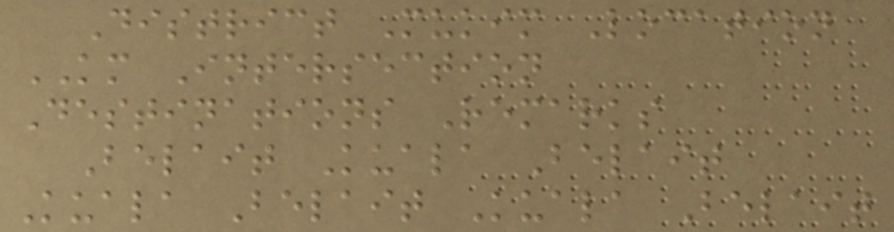District Mukim Location
KM Intersection
Destinations Remarks
Belait Kuala Belait
Kuala Belait Kuala Belait
